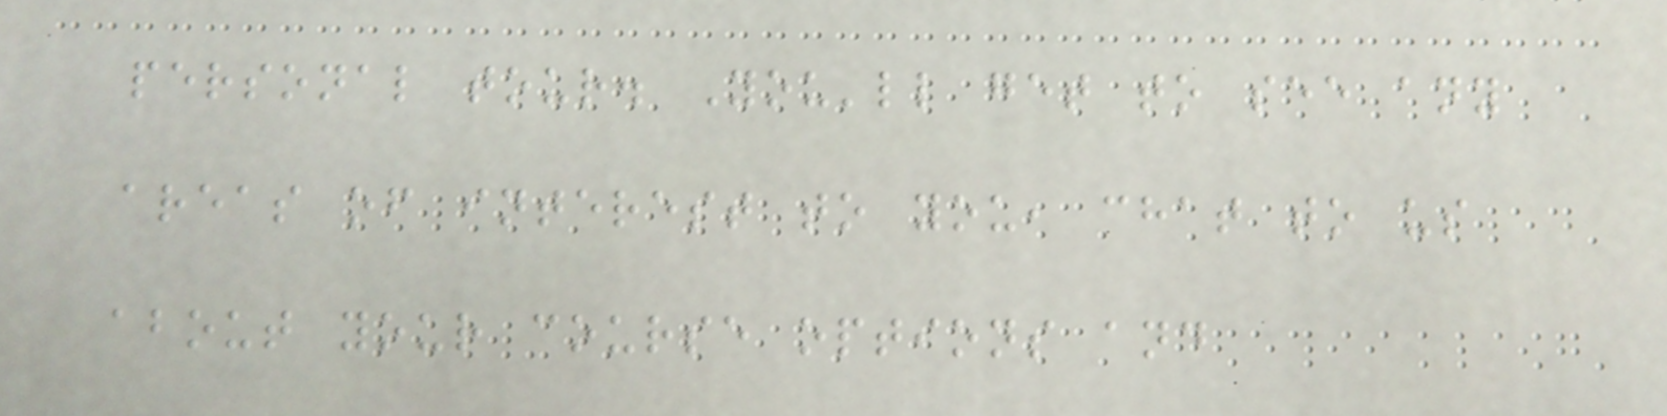personal tour. You'll get to see any
areas of interest to you, chat to us
about your course options and
